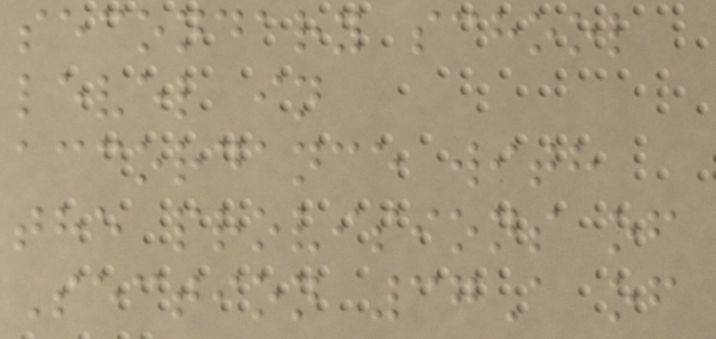secondary school
level in
accordance with
the provisions of
Section 37A of
